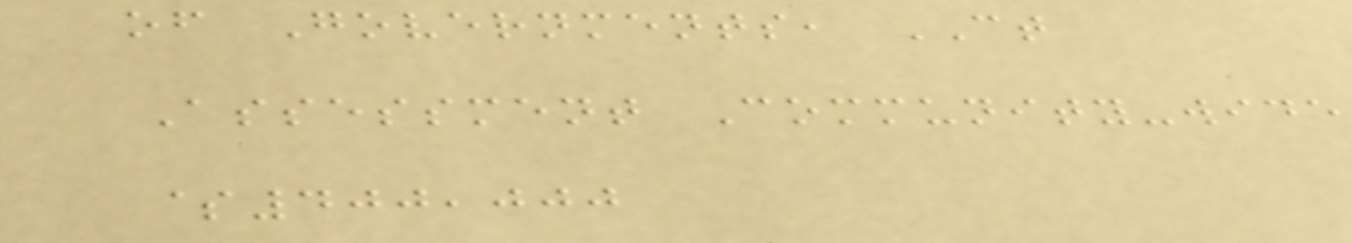of Governments, CT
Assessment Community-wide
$400,000
